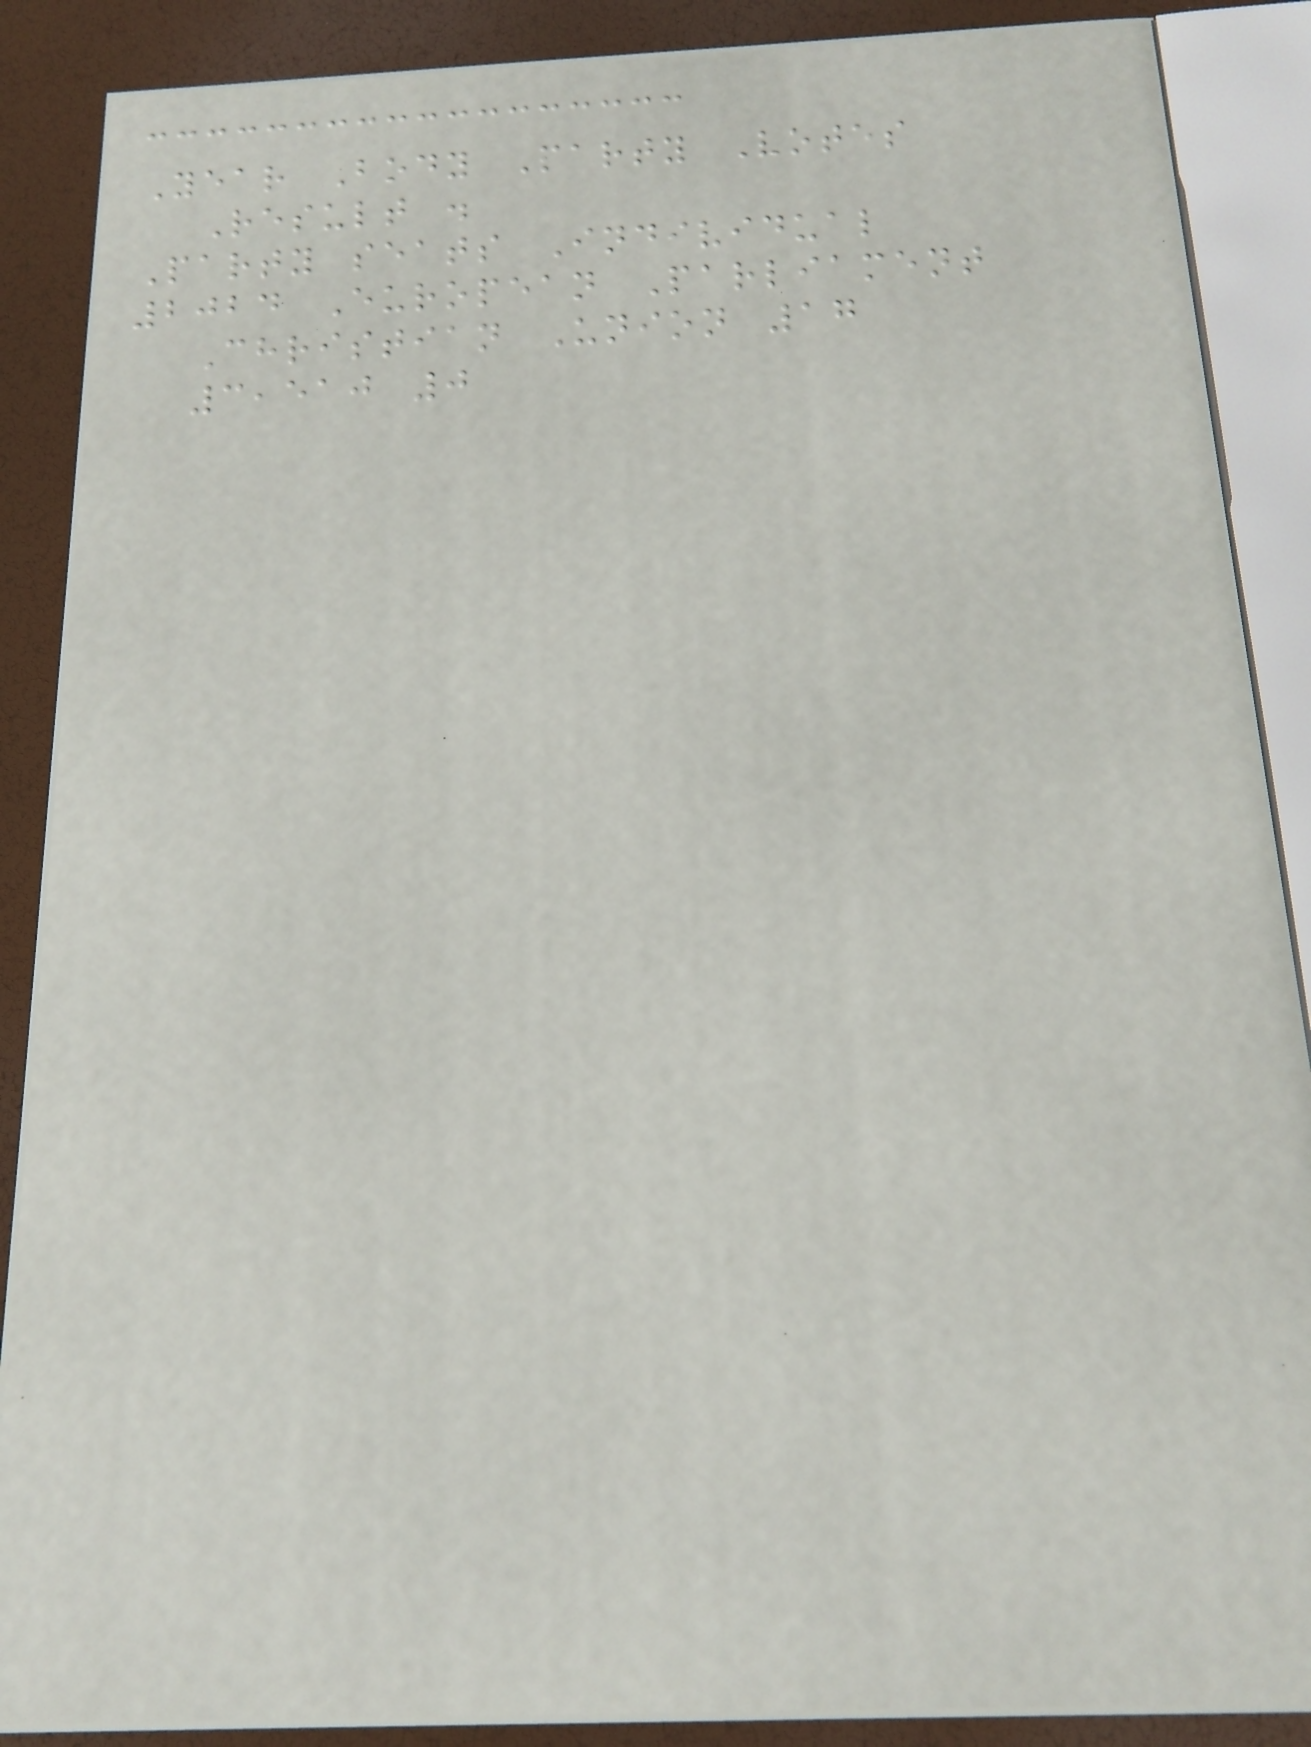Year Body Party Votes
Result .
Party seats Individual
2024 European Parliament
Christian Union 17
3,510 0
